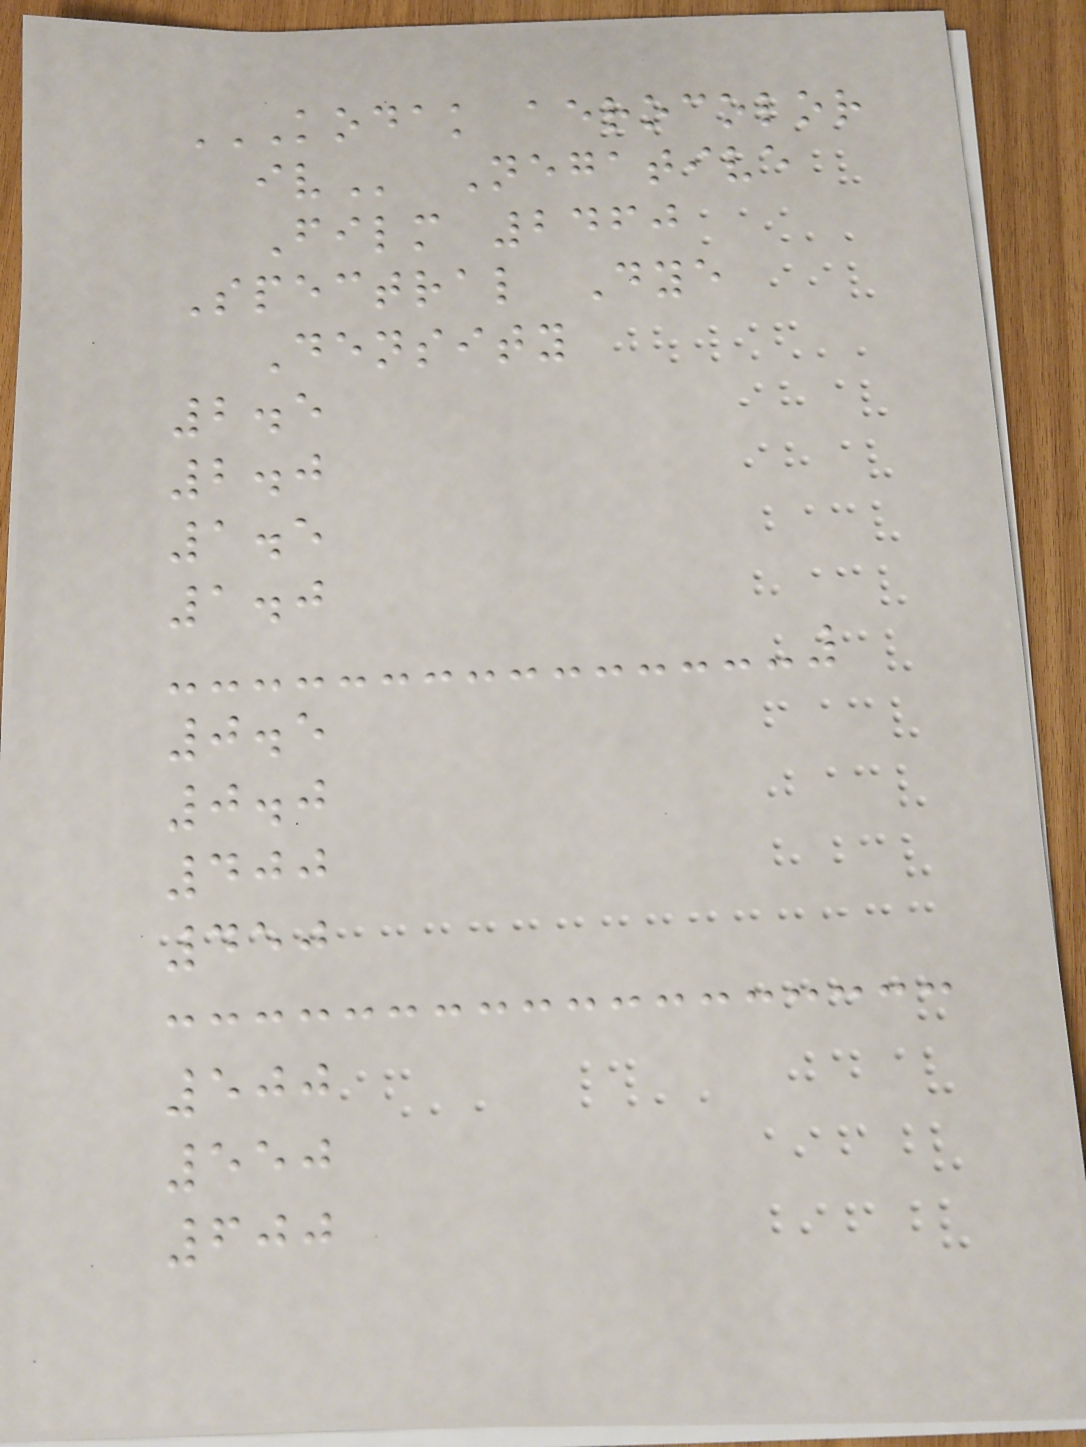KODAK AEROCOLOR
IV Negative
Film 2460
Spectral Dye
Density
2.5
2.0
1.5
1.0
0.5
0.0
400
450
500
550
600
